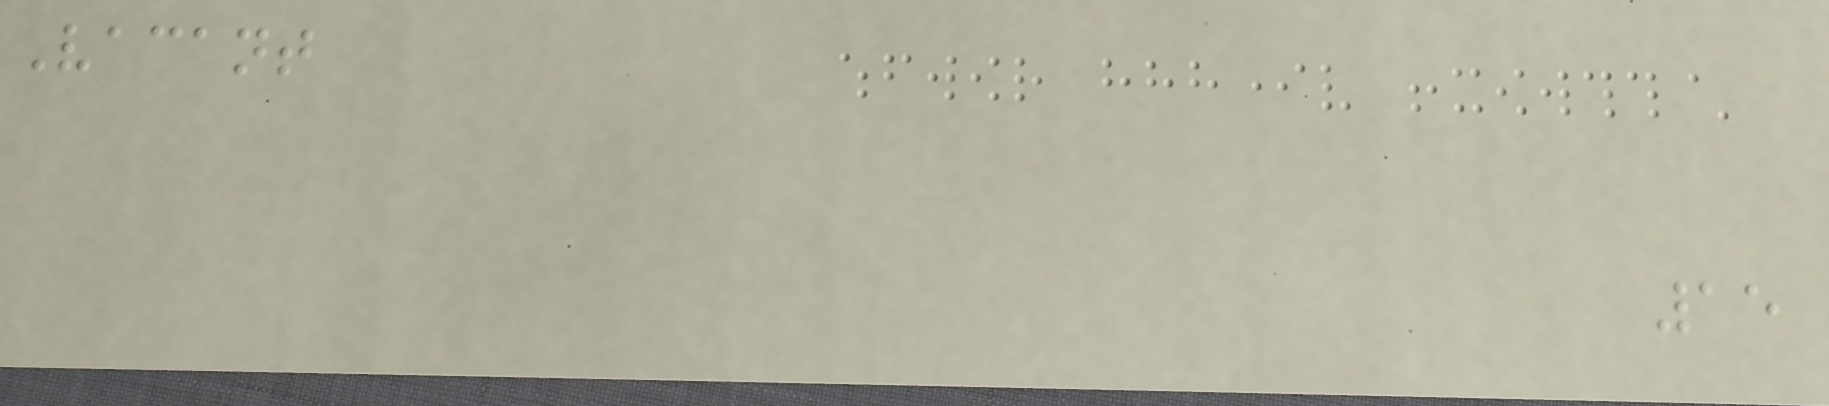Vacant
15
